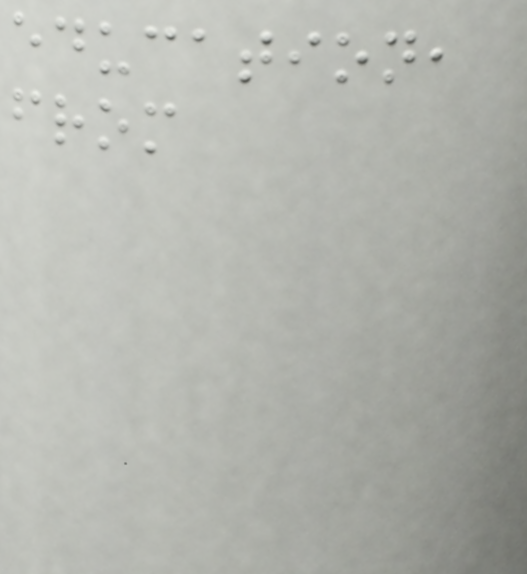education,
from
